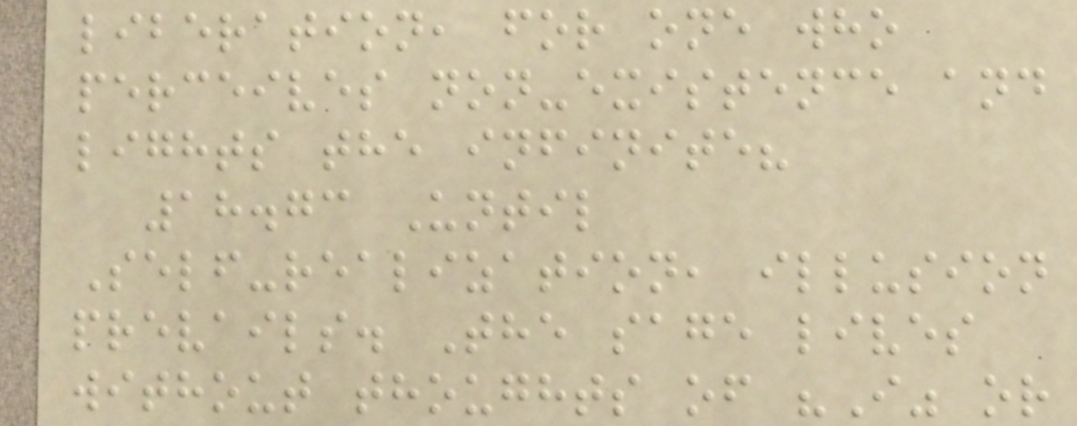liberation, for one who
perceives non-existence and
lights the infinite?
18.73 Until
Self-realization, illusion
prevails. The sage lives
without thoughts of "I" or
